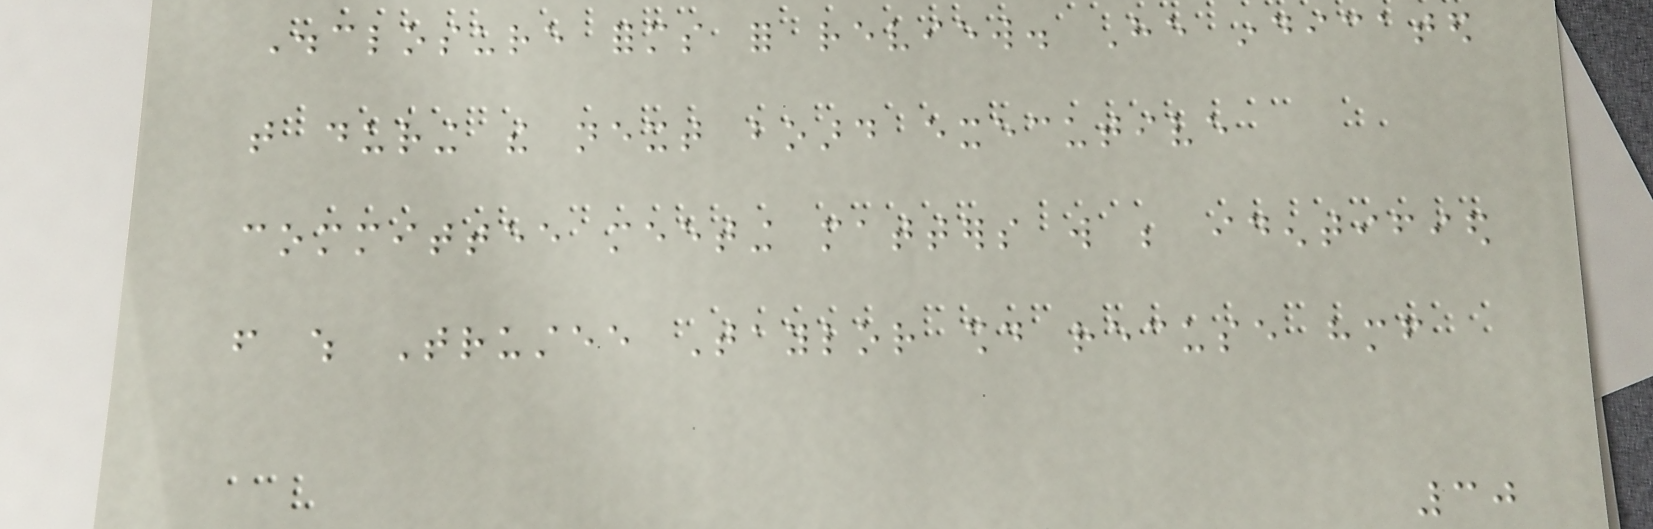Disclosure forms for review. He indicated
that during the next board executive
committee meeting matters will be identified
from which Trustee Taylor should recuse himself
30
